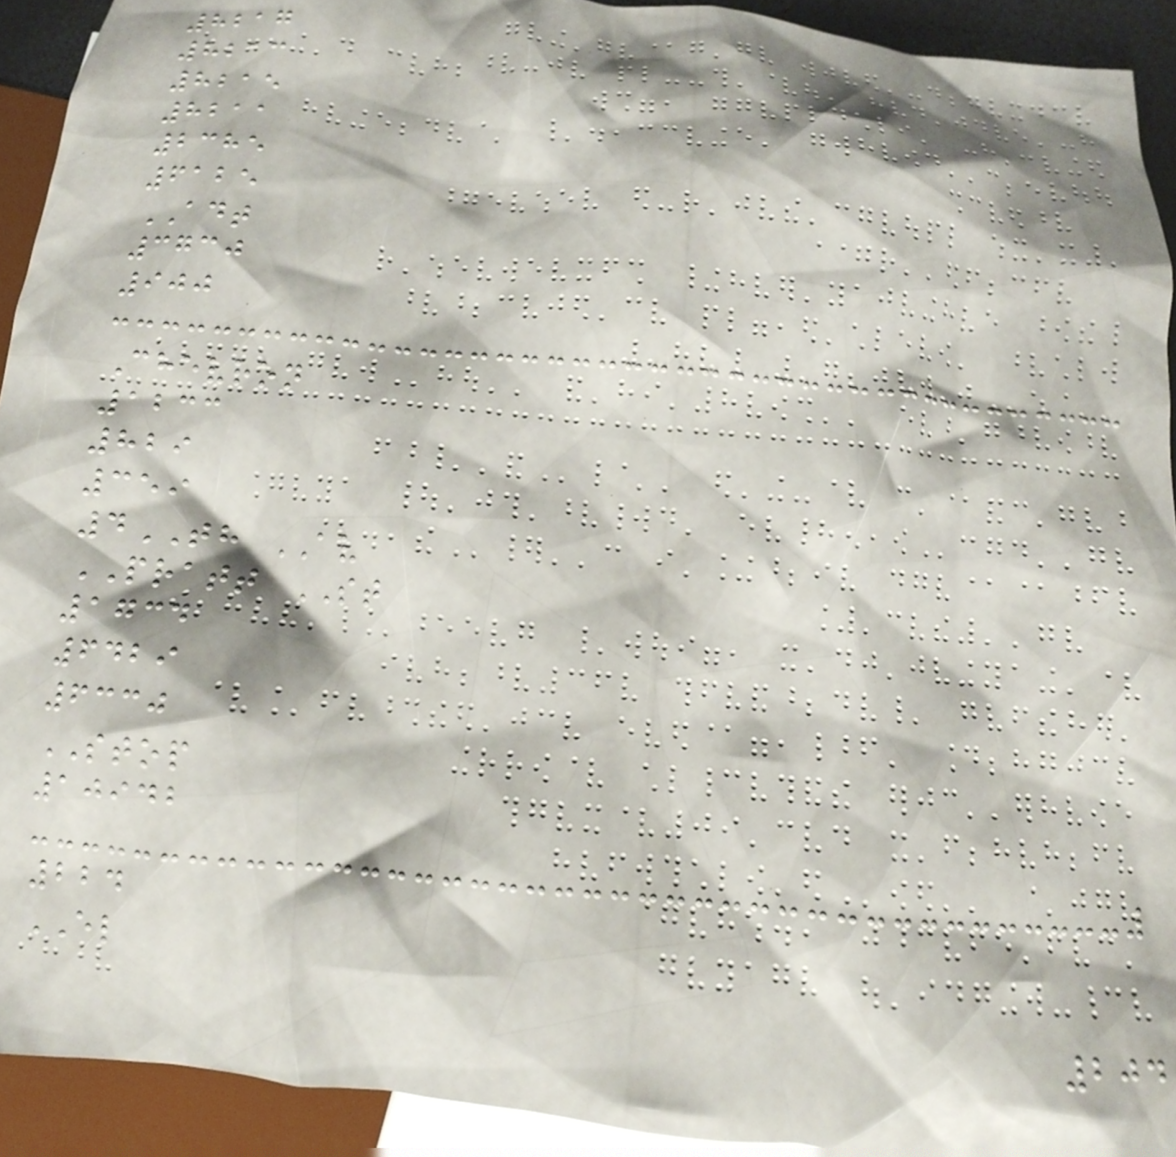8217
8213
8215
8211
2385
6125
ADT
3730
900
Chevron
1233
829
359
4TH AV
PRATT ST
1734
6429
6330
STOP
10942
224
EL
204
